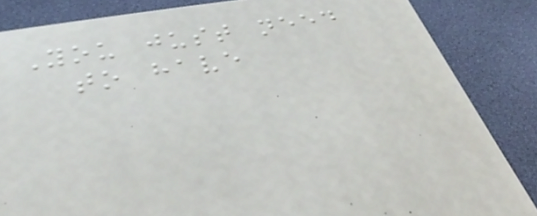You just need
to have
